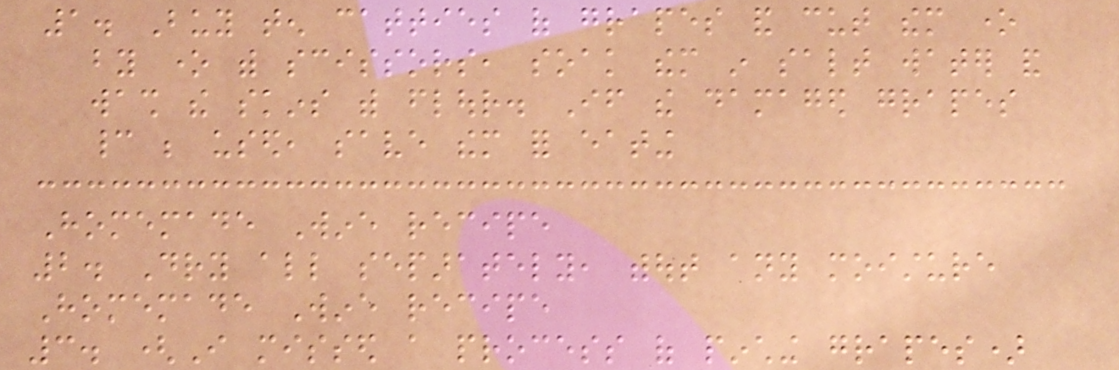1. Buy ten catties of grapes and cut them one
by one with scissors, soak them in salt water and
wash the skins with flour. If the damaged grapes
cannot be used, save them for eating
Homemade Wine recipe
2. Dry all separately, without any moisture
Homemade Wine recipe
3. (I missed a process of pinching grapes)
